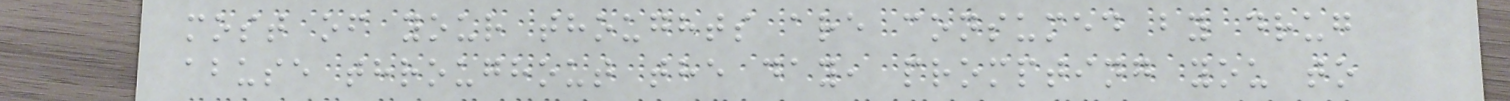most of your thoughts are consumed by drug
abuse throughout the day, prompting you to
